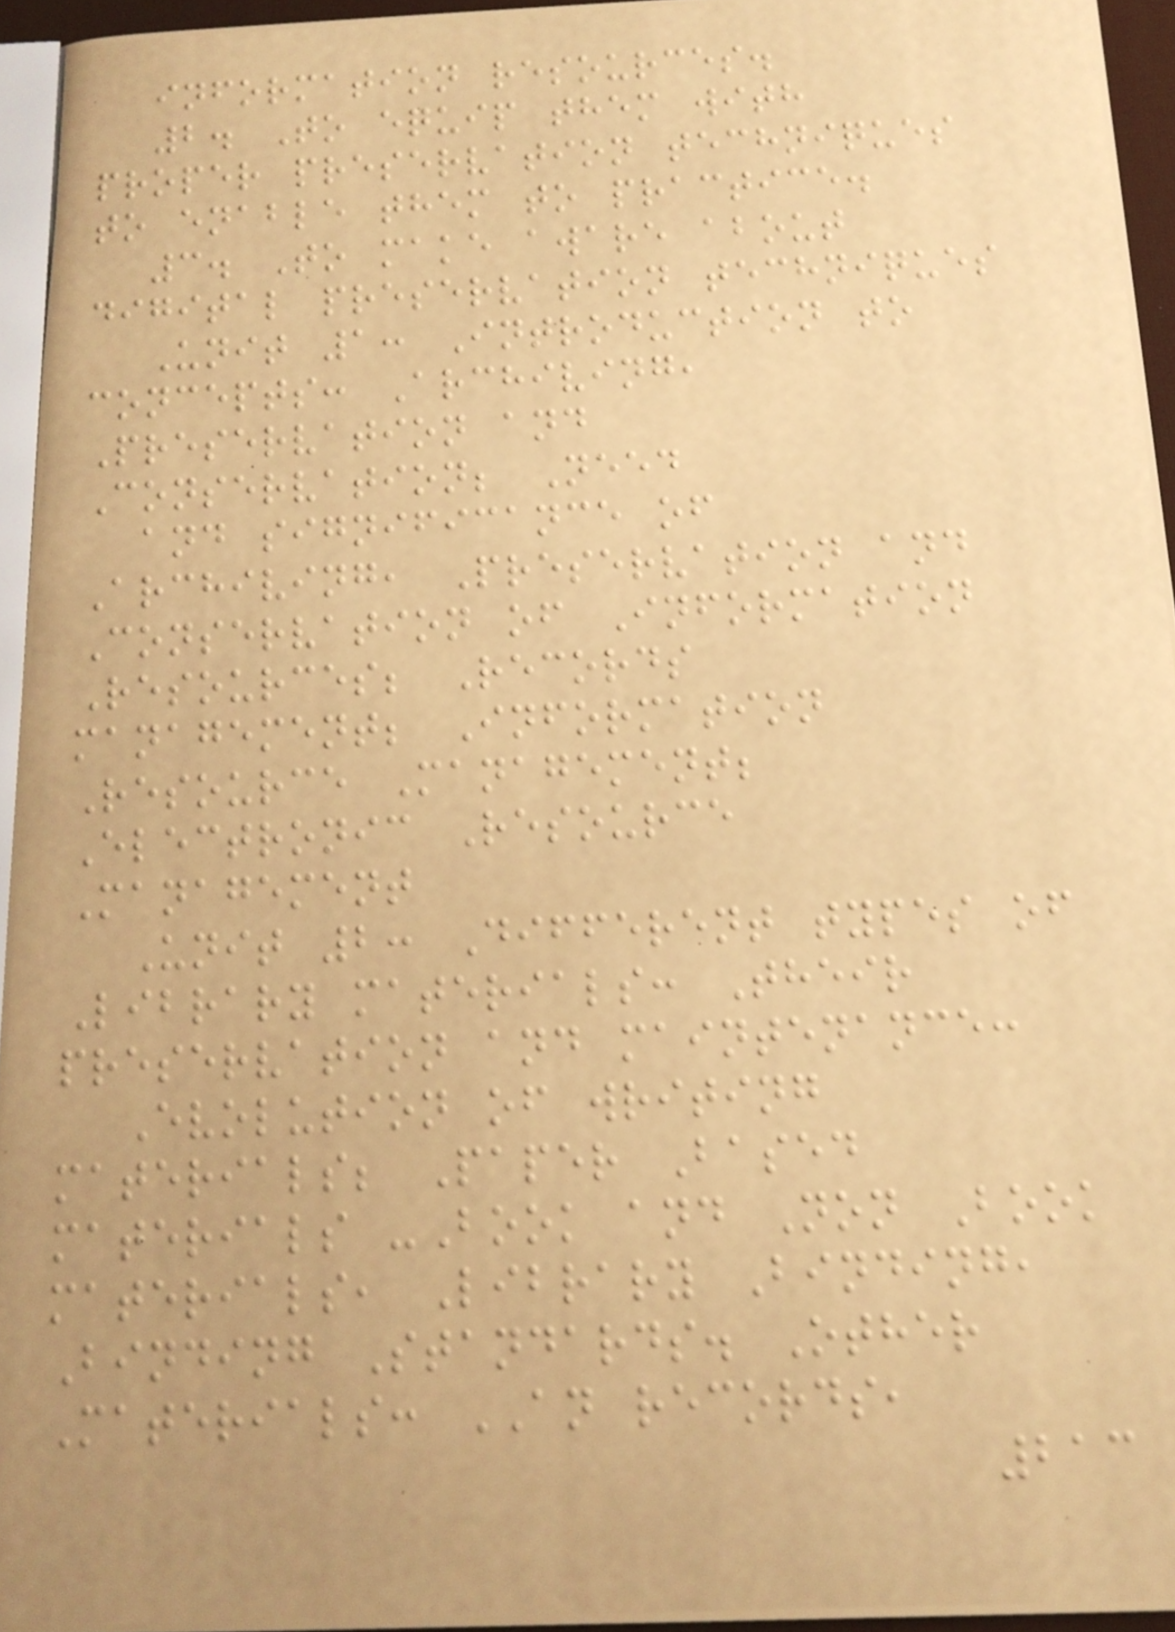information resources.
2. To equip them with
proper preservation techniques
to enable them to practice.
3. To make aware about
digital preservation techniques
Unit 1: Introduction to
concepts: Archiving,
Preservation and
Conservation; Need
and significance of
Archiving, Preservation and
Conservation of Information
Resources; Records
management; Information
Resource Management;
Electronic Resource
Management
Unit 2: Different types of
Library materials: Their
preservation and maintenance:
Evolution of writing
materials; Paper Based
materials -Book and Non Book
materials, Library Binding,
Binding Standards. Other
Materials: AN records,
213
